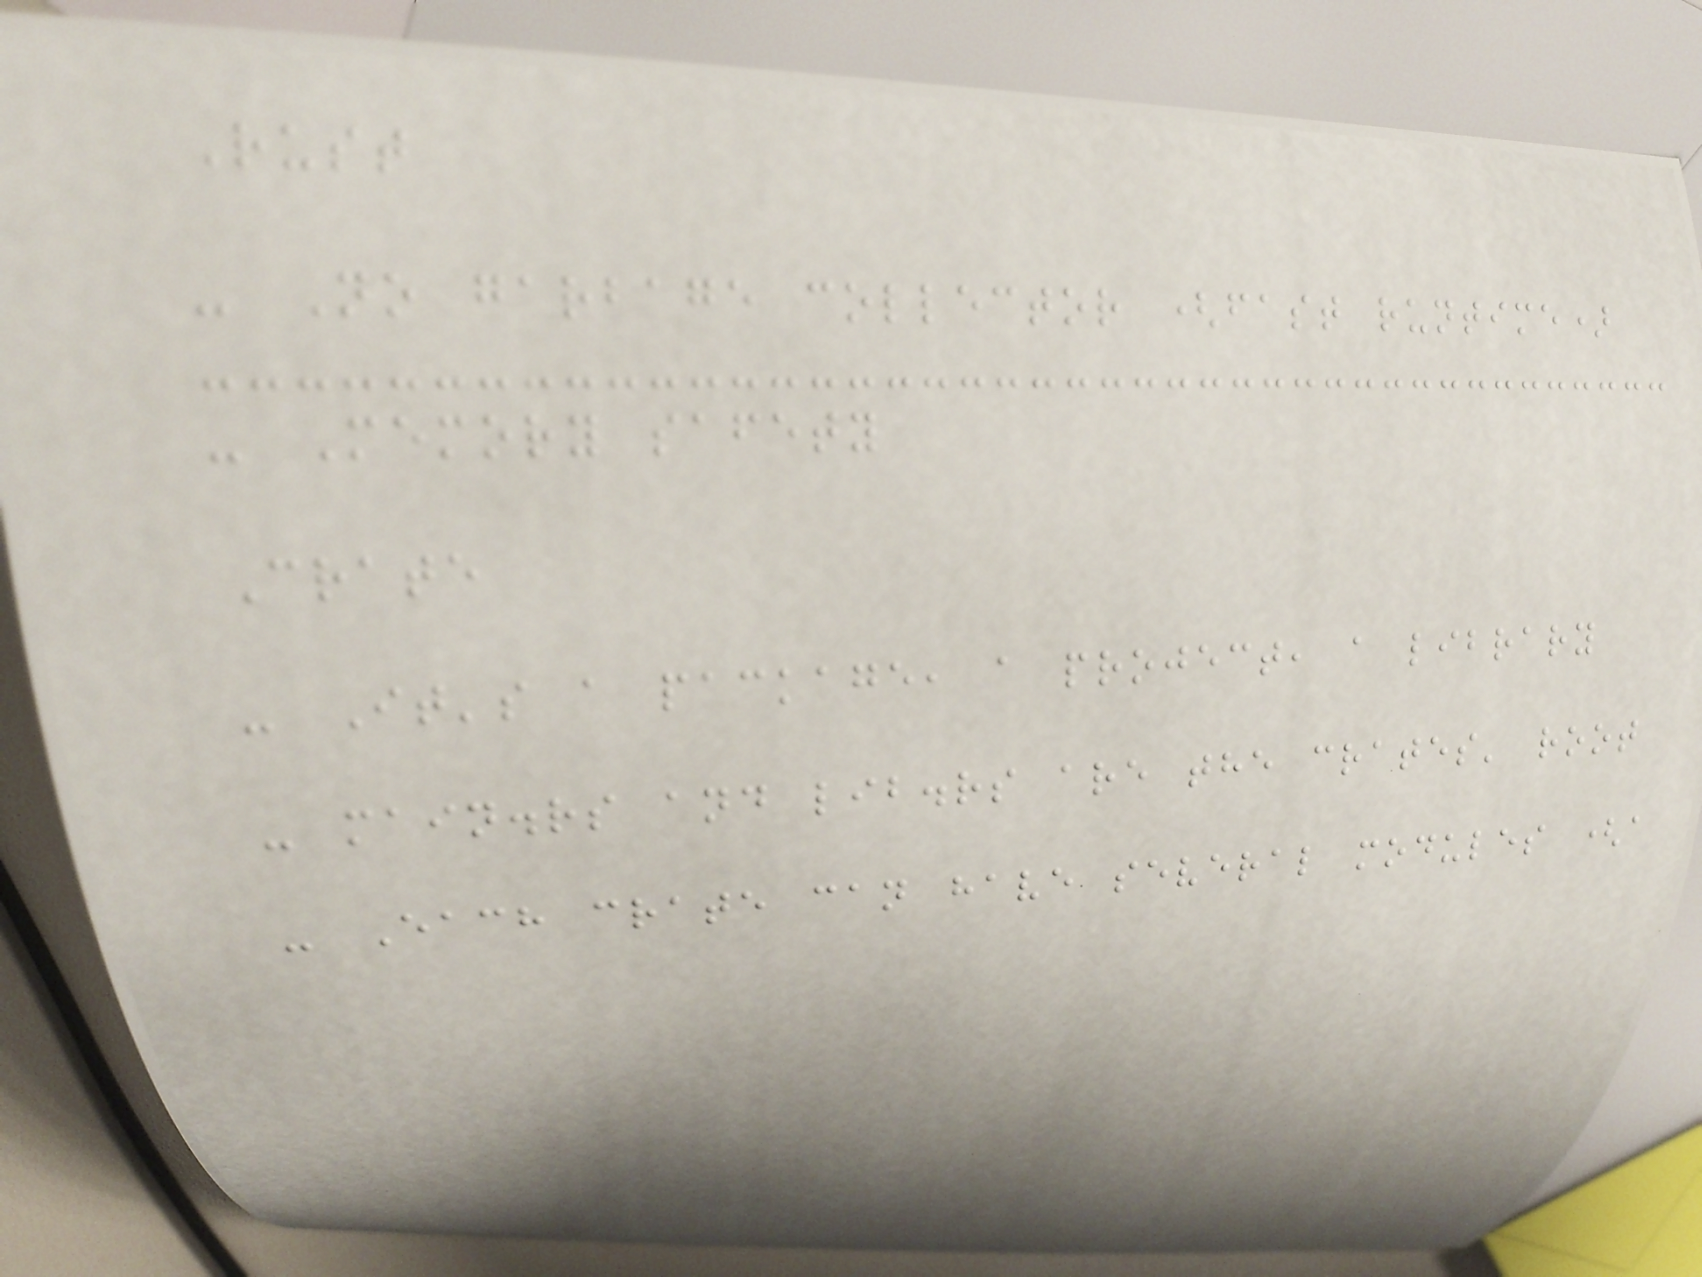Rust
- No garbage collector (fast runtime)
- Memory safety
Crate
- It's a package, a project, a library
- main.rs and lib.rs are the crates' root
- Each crate can have several modules (a
